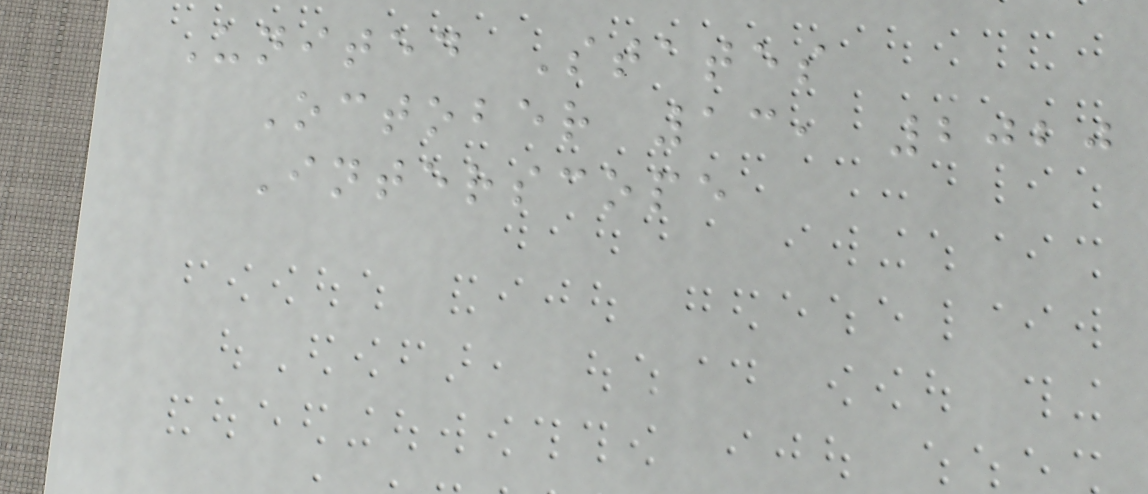United States
October 13, 2020
Interscope
